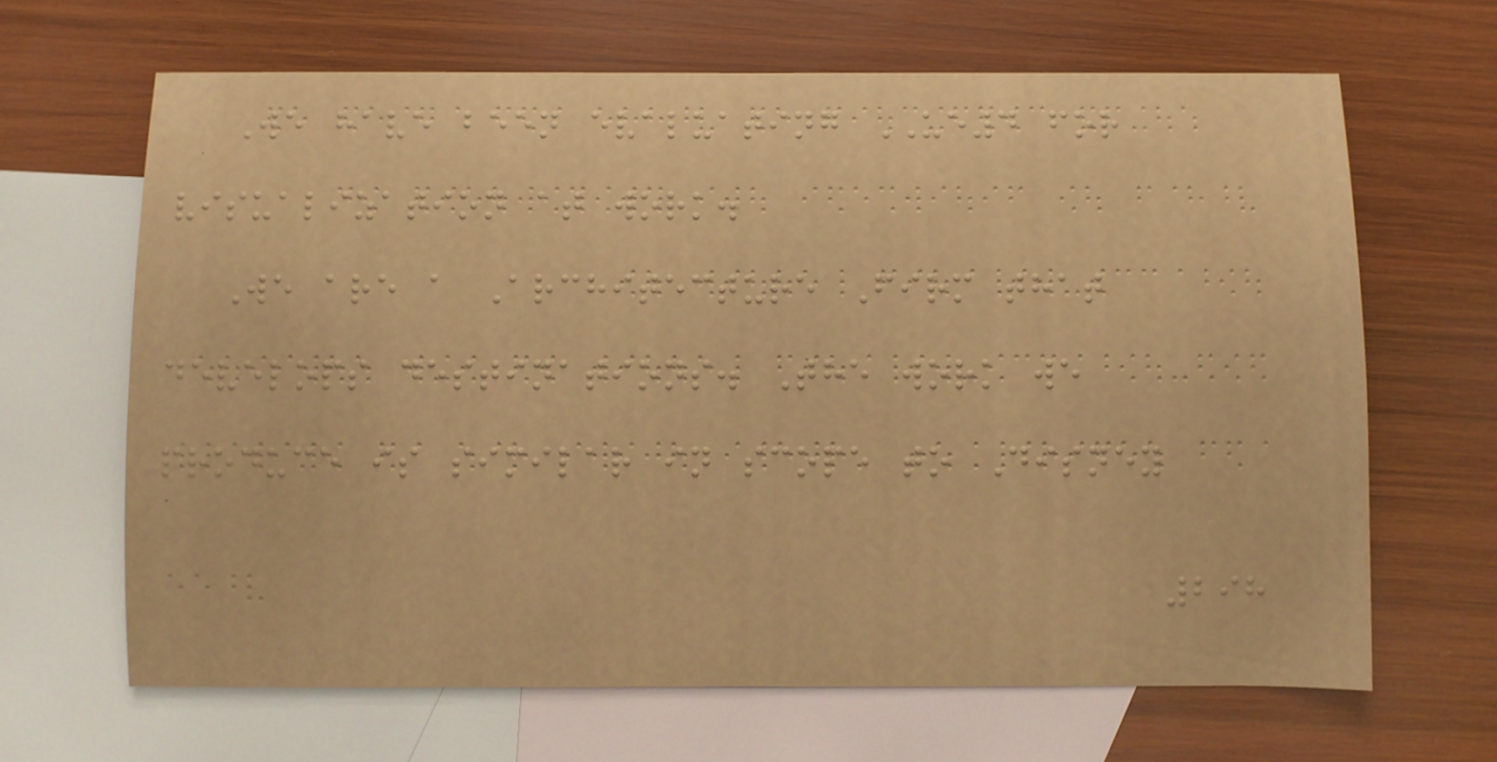We have been evaluating UE4 for
visualization at work.
We are a Architecture Firm that
develops destinations. The work we
produce is similar in scope to Disney
298
